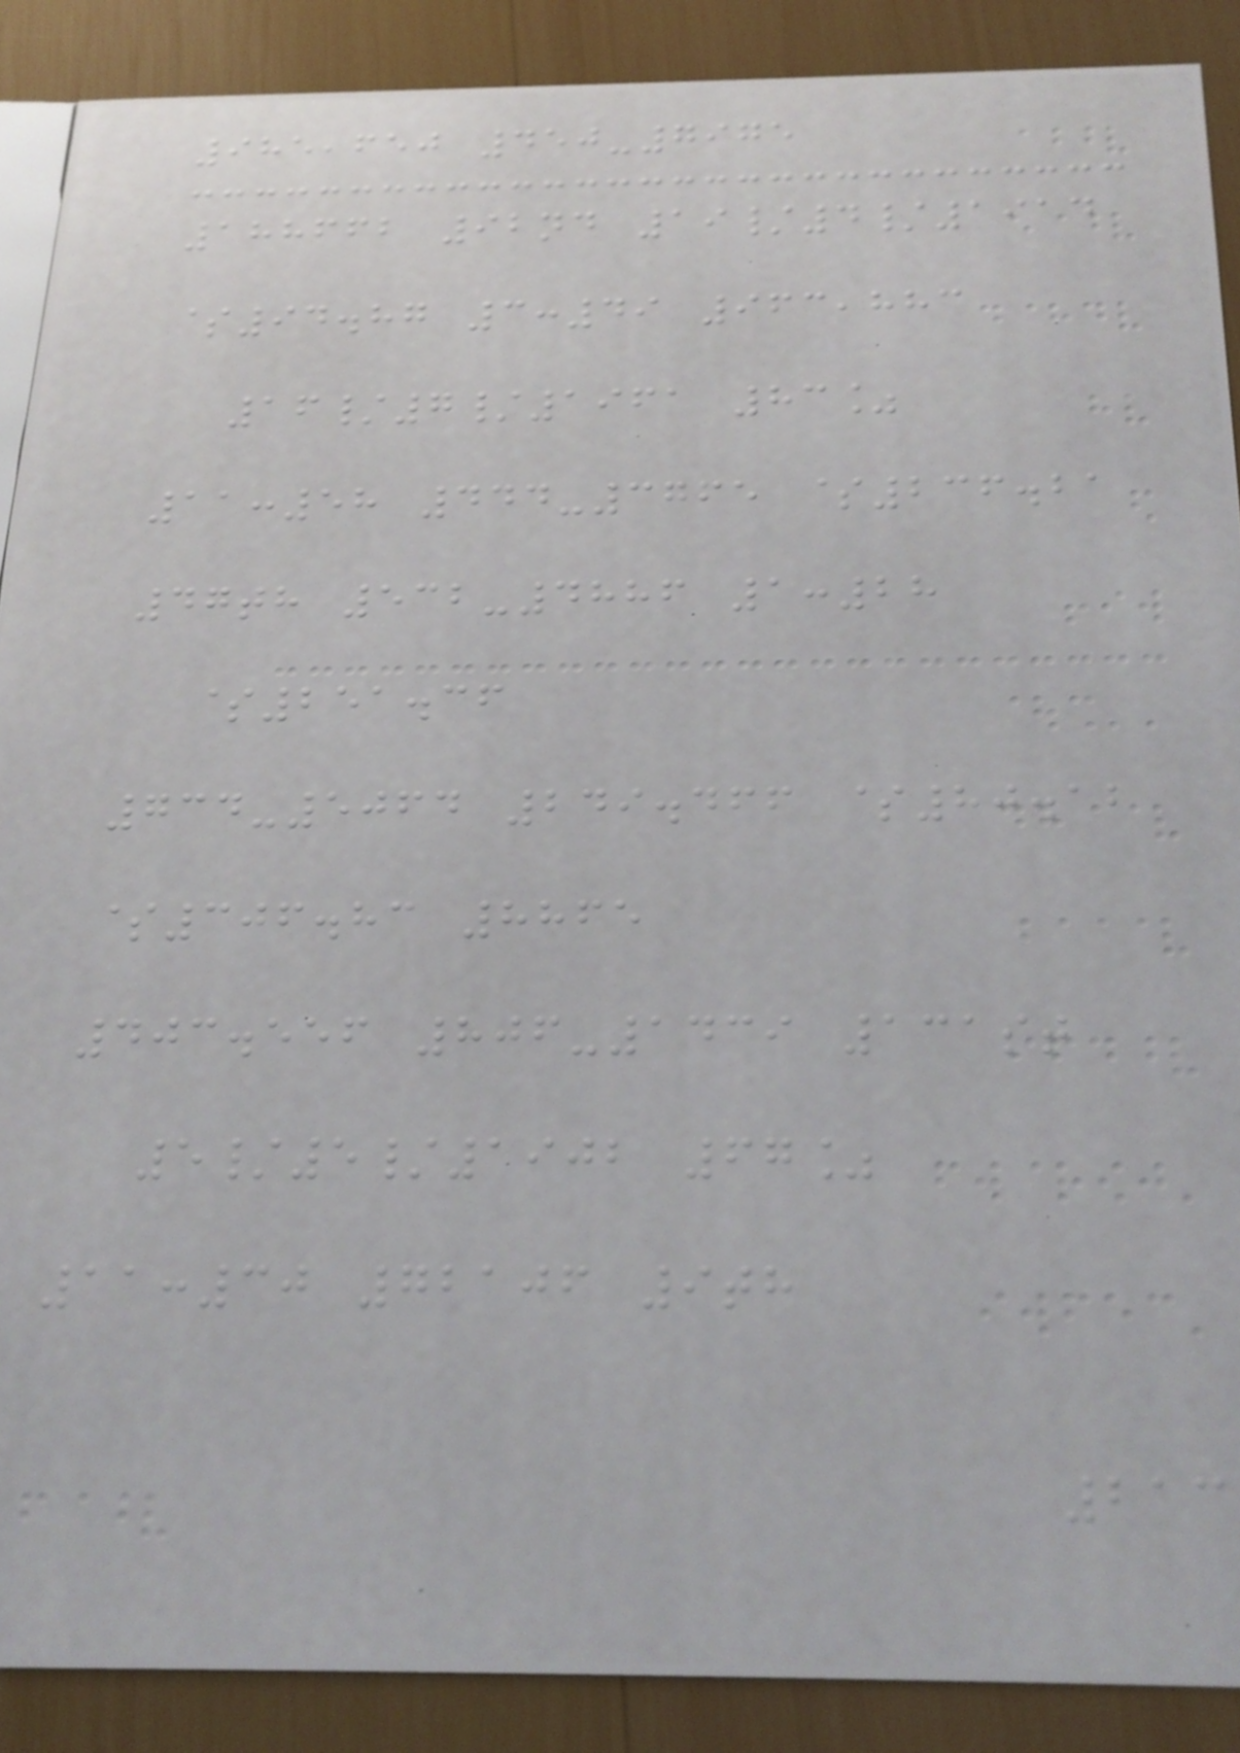985,650 450-7975
188662 92nd 19/4/1914
$94.87 3:49 963,883
16/7/1961 83%
11:58 444-3765 $236.21
47th 532-4886 1:28
$251.36
734-5064 249.466 $80.12
$306.83 8865
403.556 806-1439 131st
5/5/1902 67%
11:30 72106 9th
213
